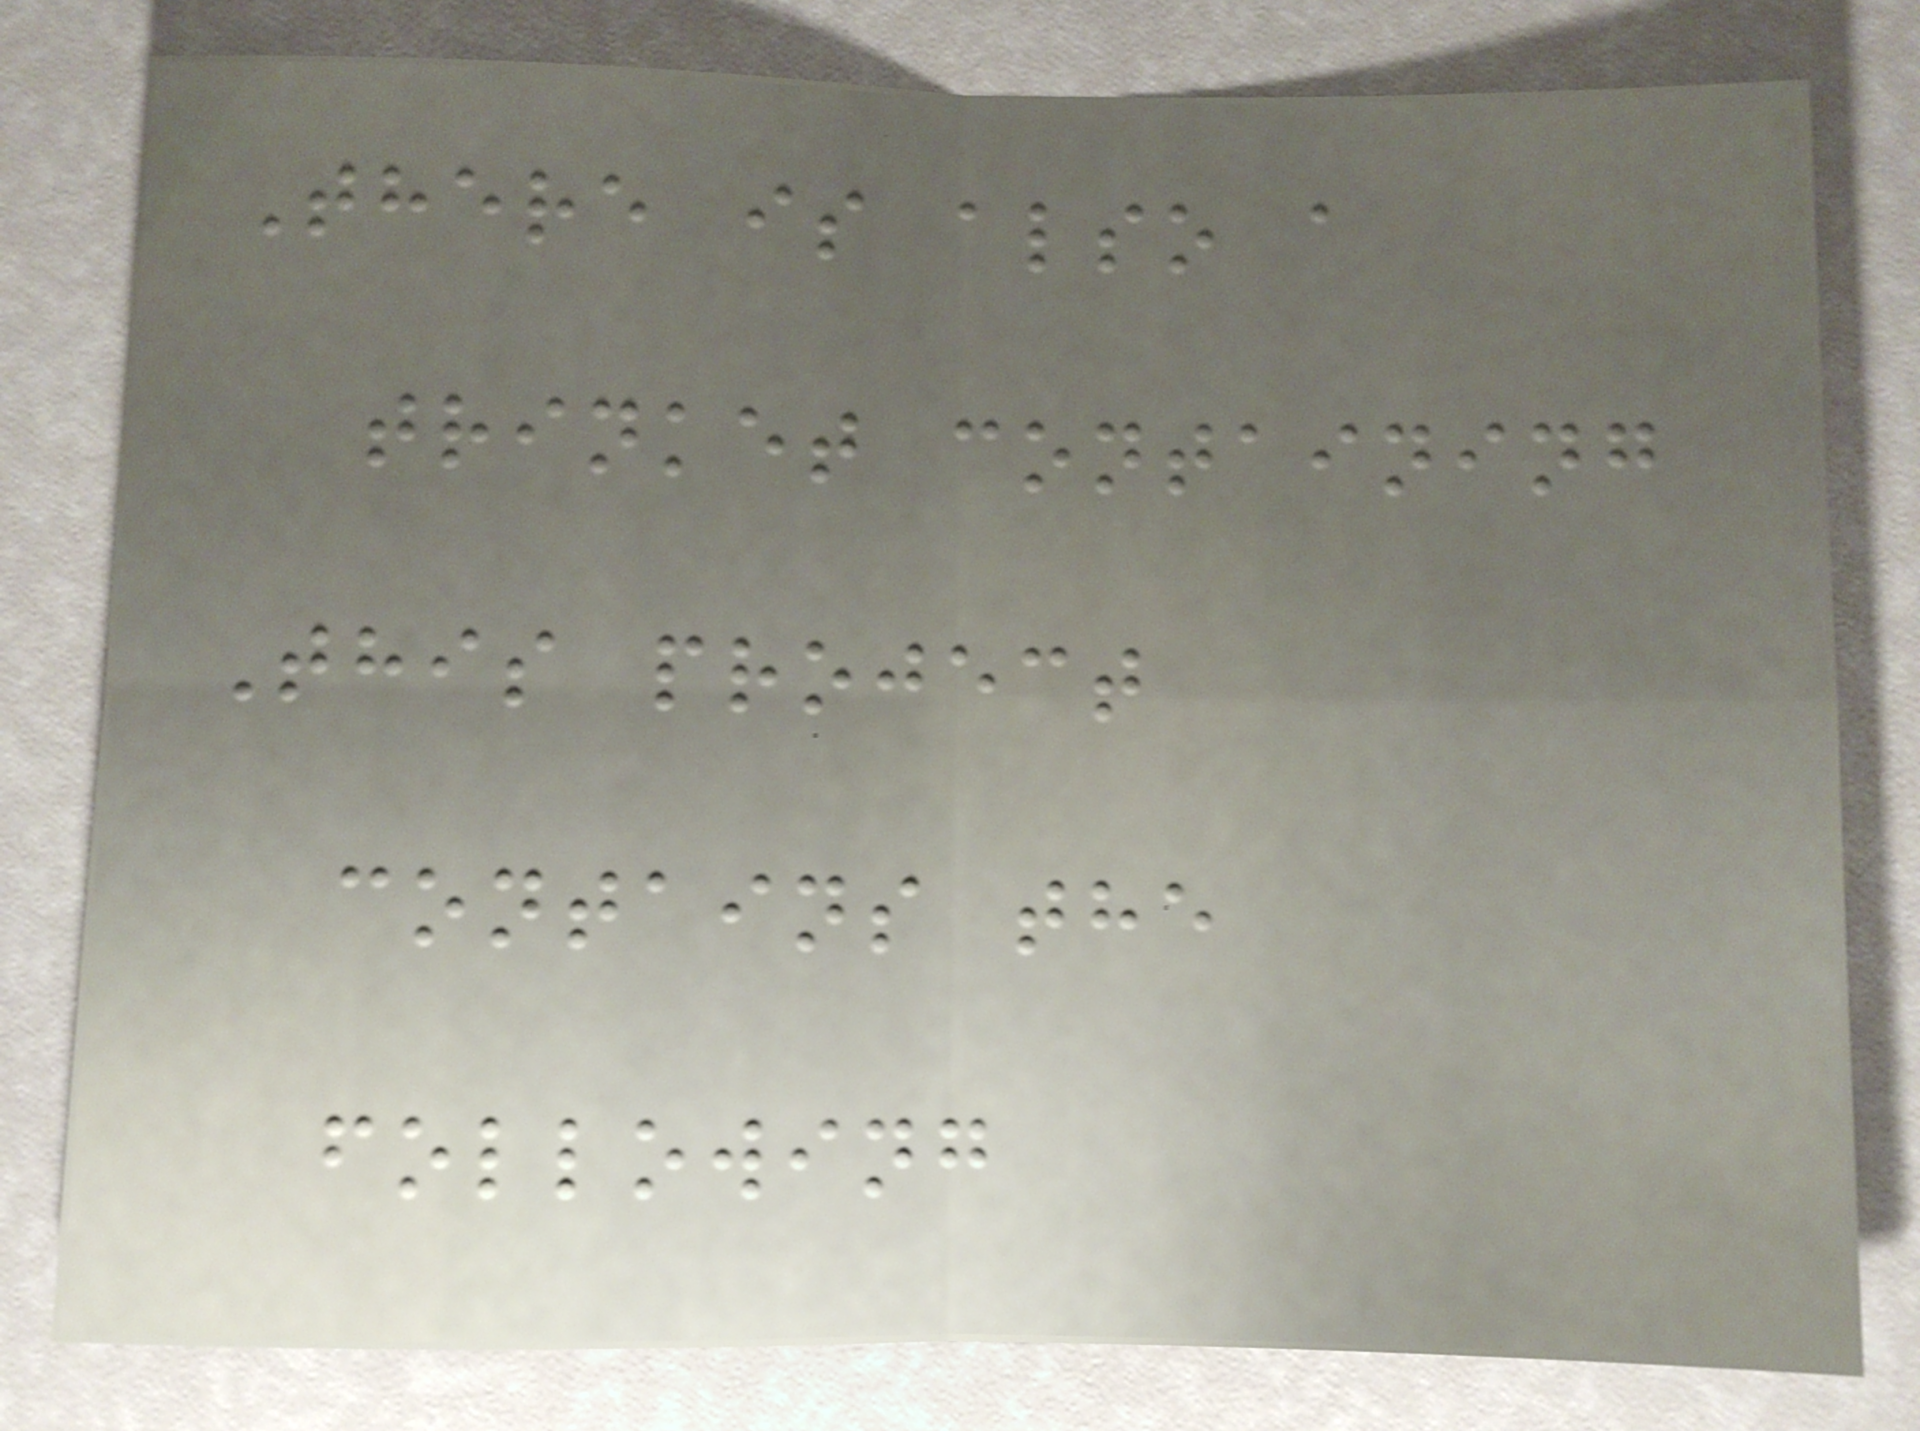There is also a
trinket containing
This project
contains the
following
